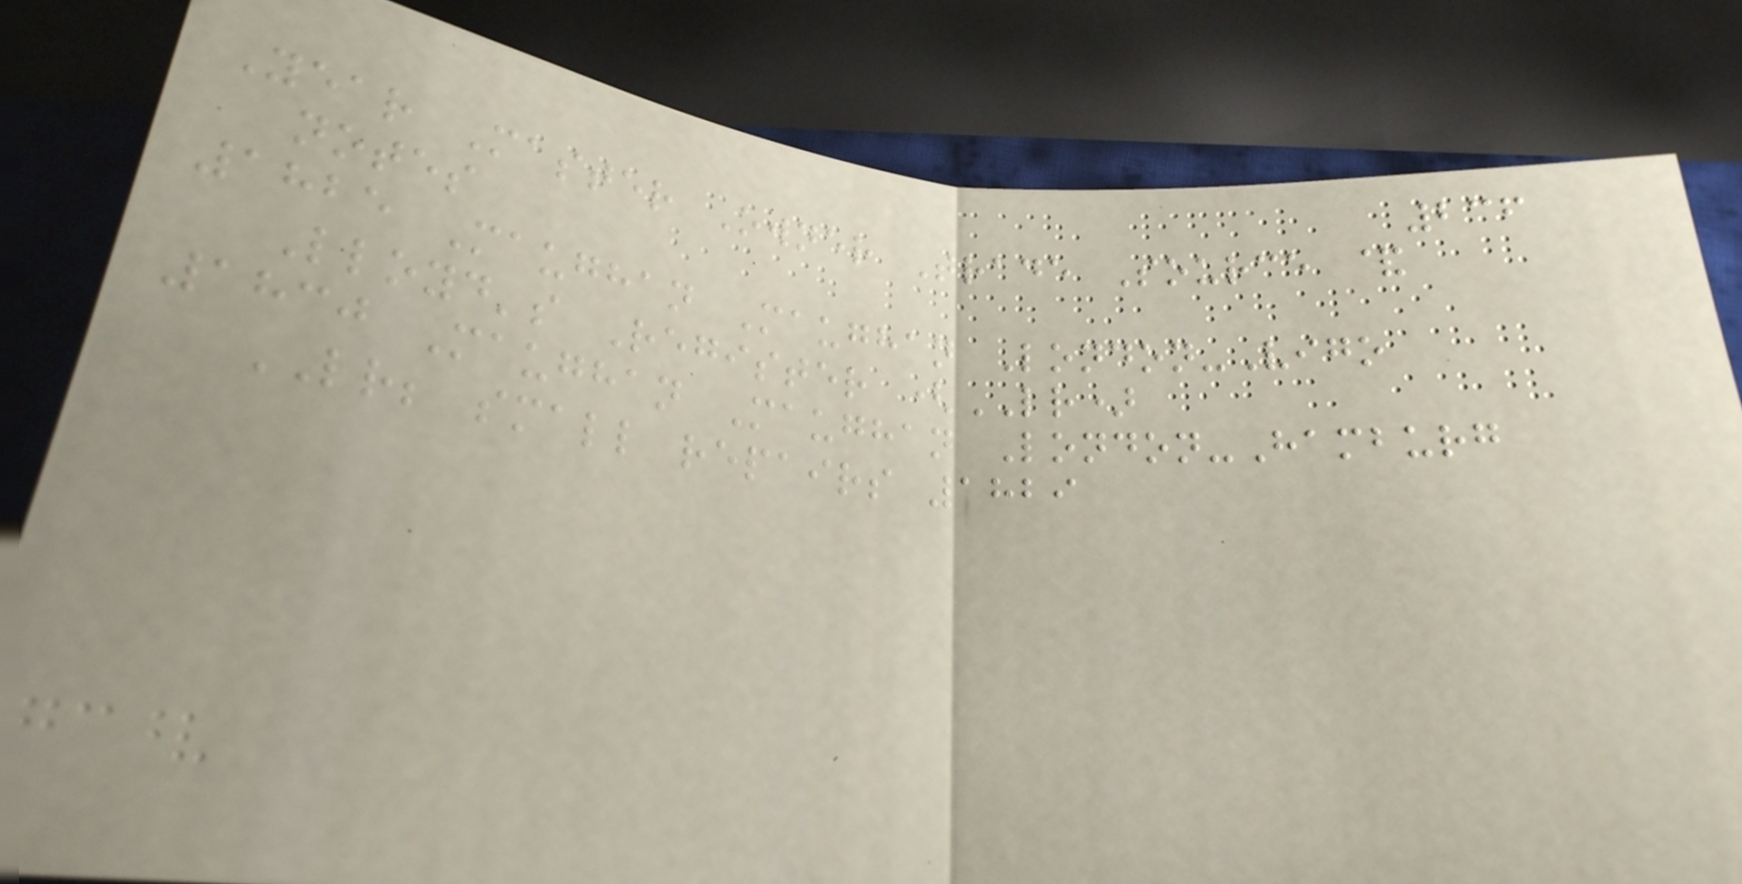236
Year Master Owner Trade Source &
notes
1825 Maughan Maughan London-Vigo
Lloyd's Register (LR)
1830 Maughan Maughan London-Hamburg
LR; small repairs 1829
